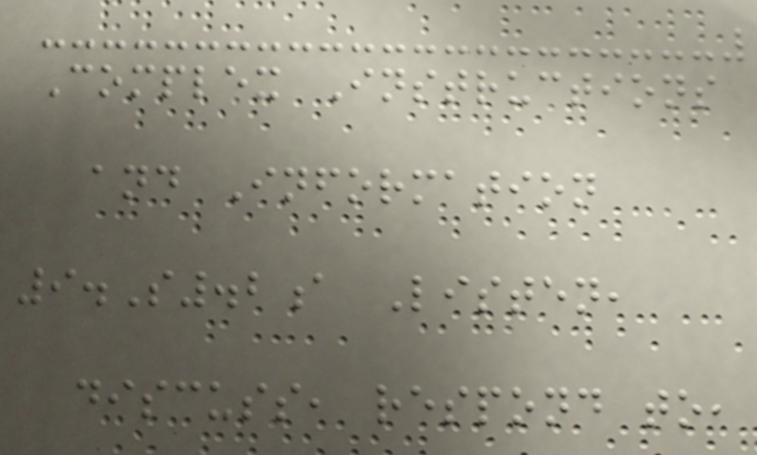Complex Instructions
and Information
9.S.2a Listen,
discuss, respond to,
